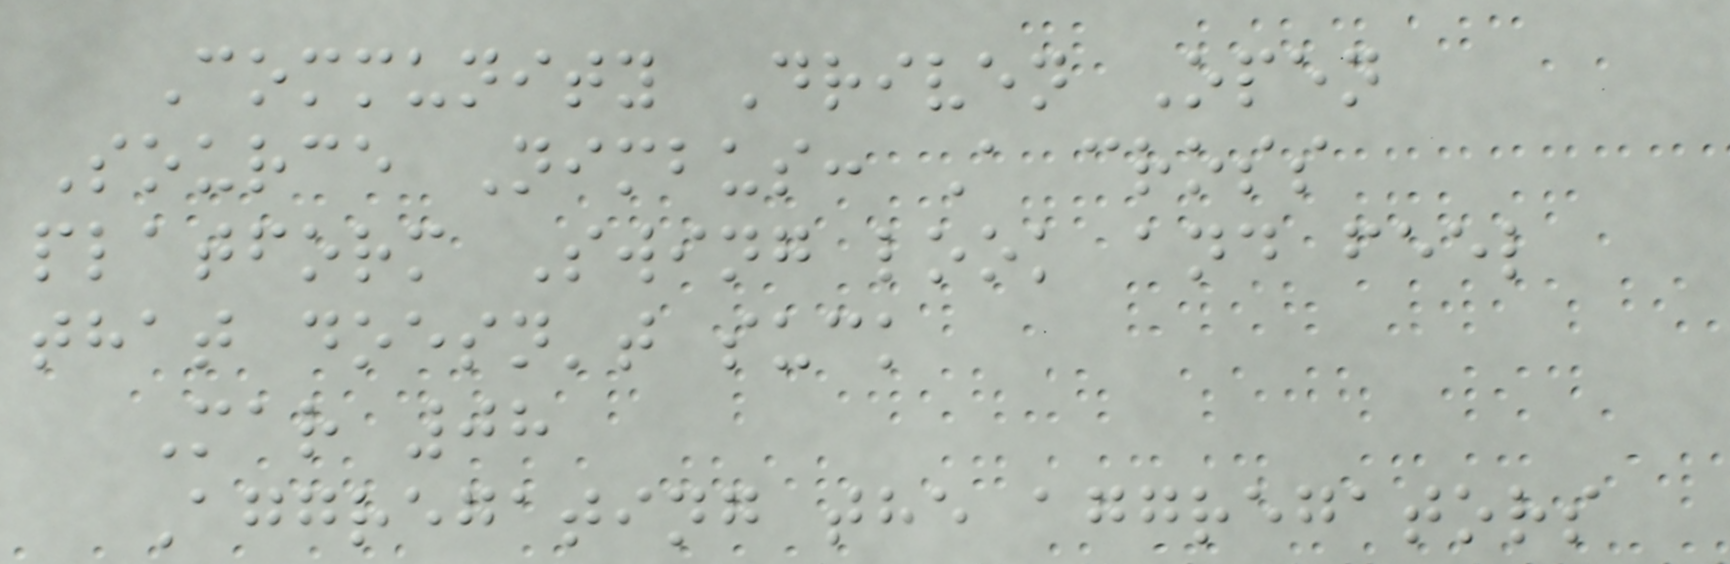Community Driven Open
Source Nimbus: A cross
platform Swing look and feel
that doesn't suck
Mar 08
Aggregating the aggregators
